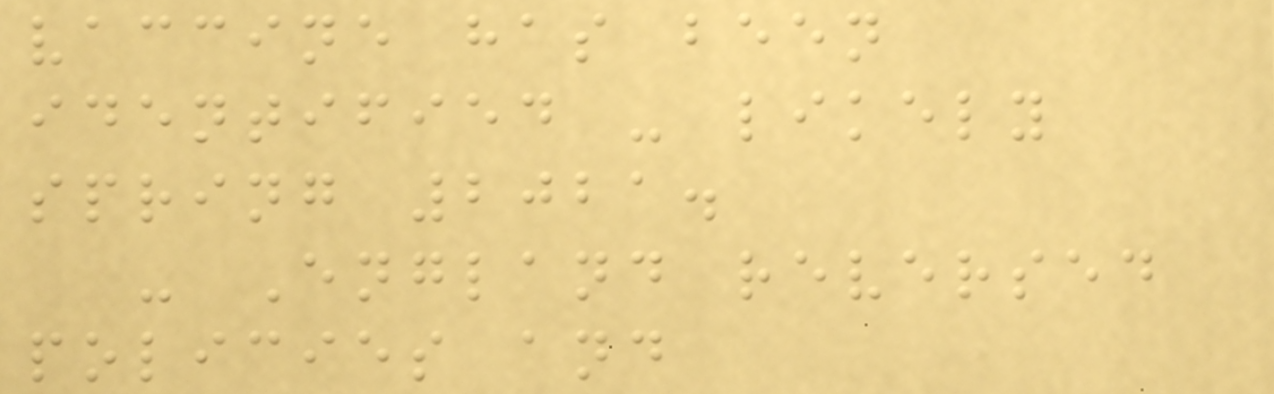vaccine has been
identified - likely
spring 2021.
- England reversed
policies and
